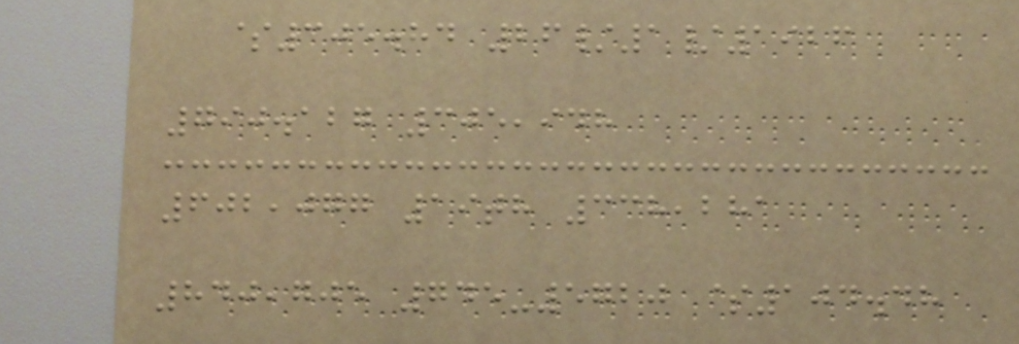$305.84 26/1/1926
790.127 305,948
602,077 19th 338,281
840,705 745-5720 $104.48
